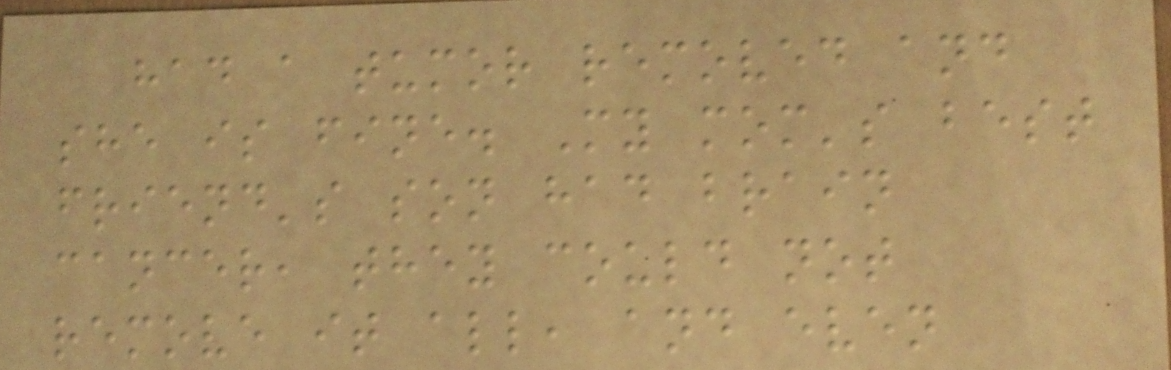had a tumor removed and
she is fine. My mom's best
friend's son had brain
cancer, they could not
remove it all, and even
